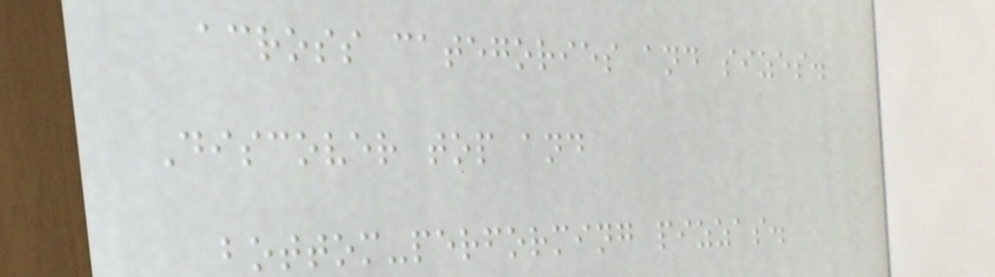across categories and sizes.
Discover top and
bottom-performing pizzas.
